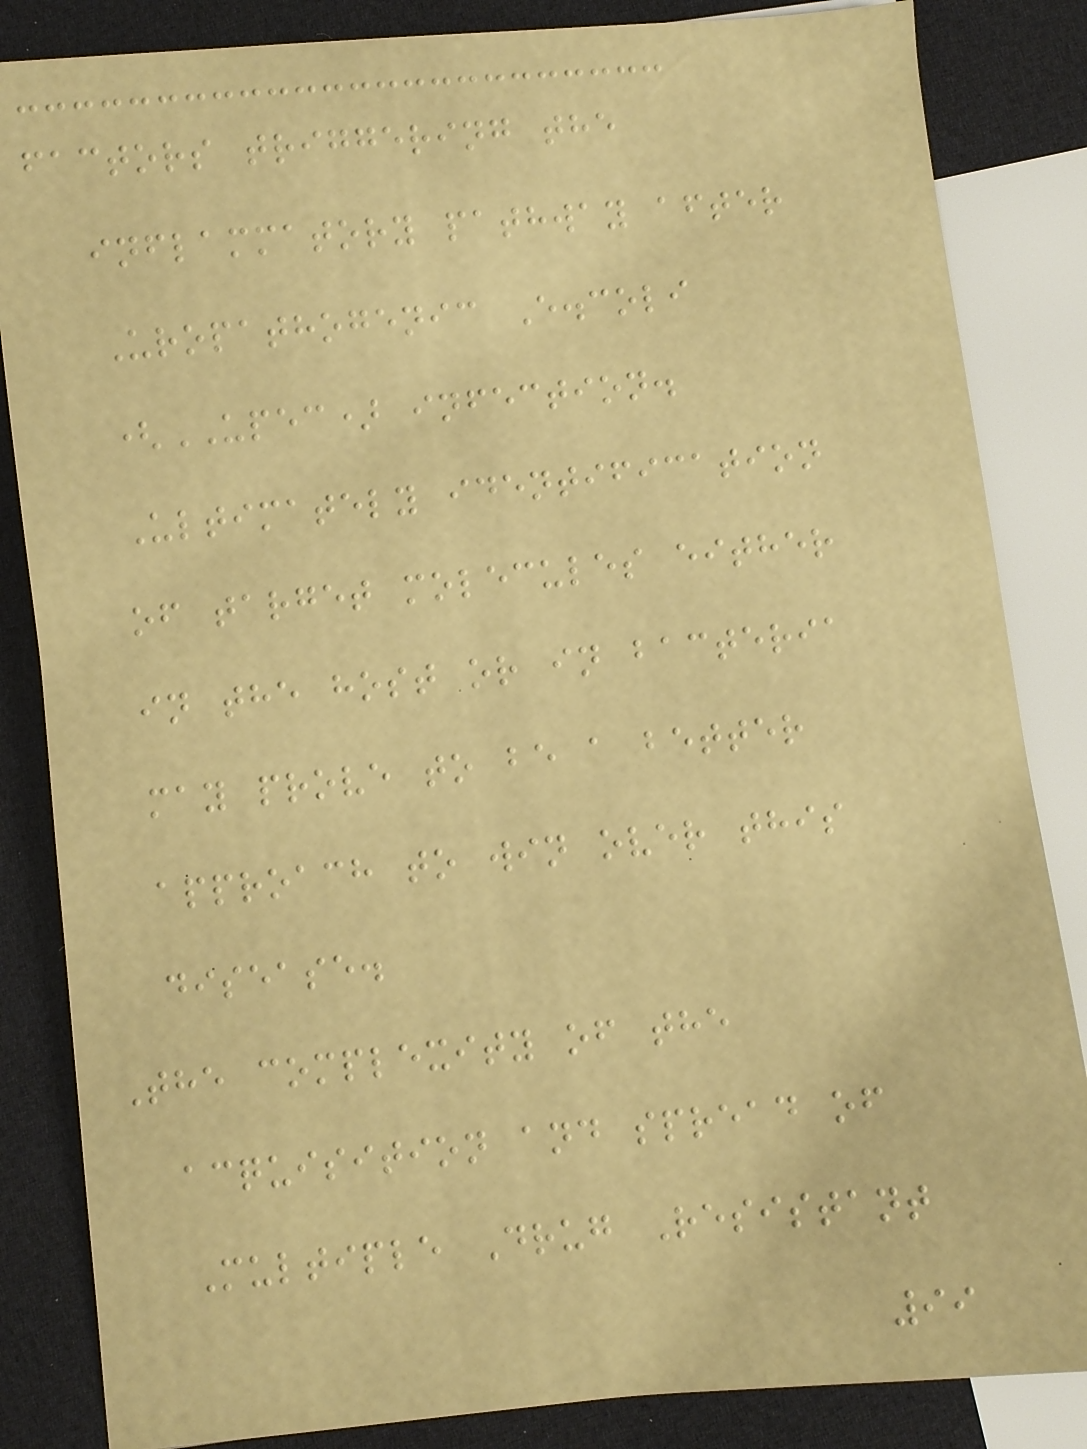factors triggering the
inflammatory pathway after
Uropathogenic E.coli
(UPEC) infection.
Ultimately identification
of target molecules either
in the host or in bacteria
may prove to be a better
approach to win over this
disease.
The complexity of the
acquisition and spread of
Multiple Drug Resistant
99
